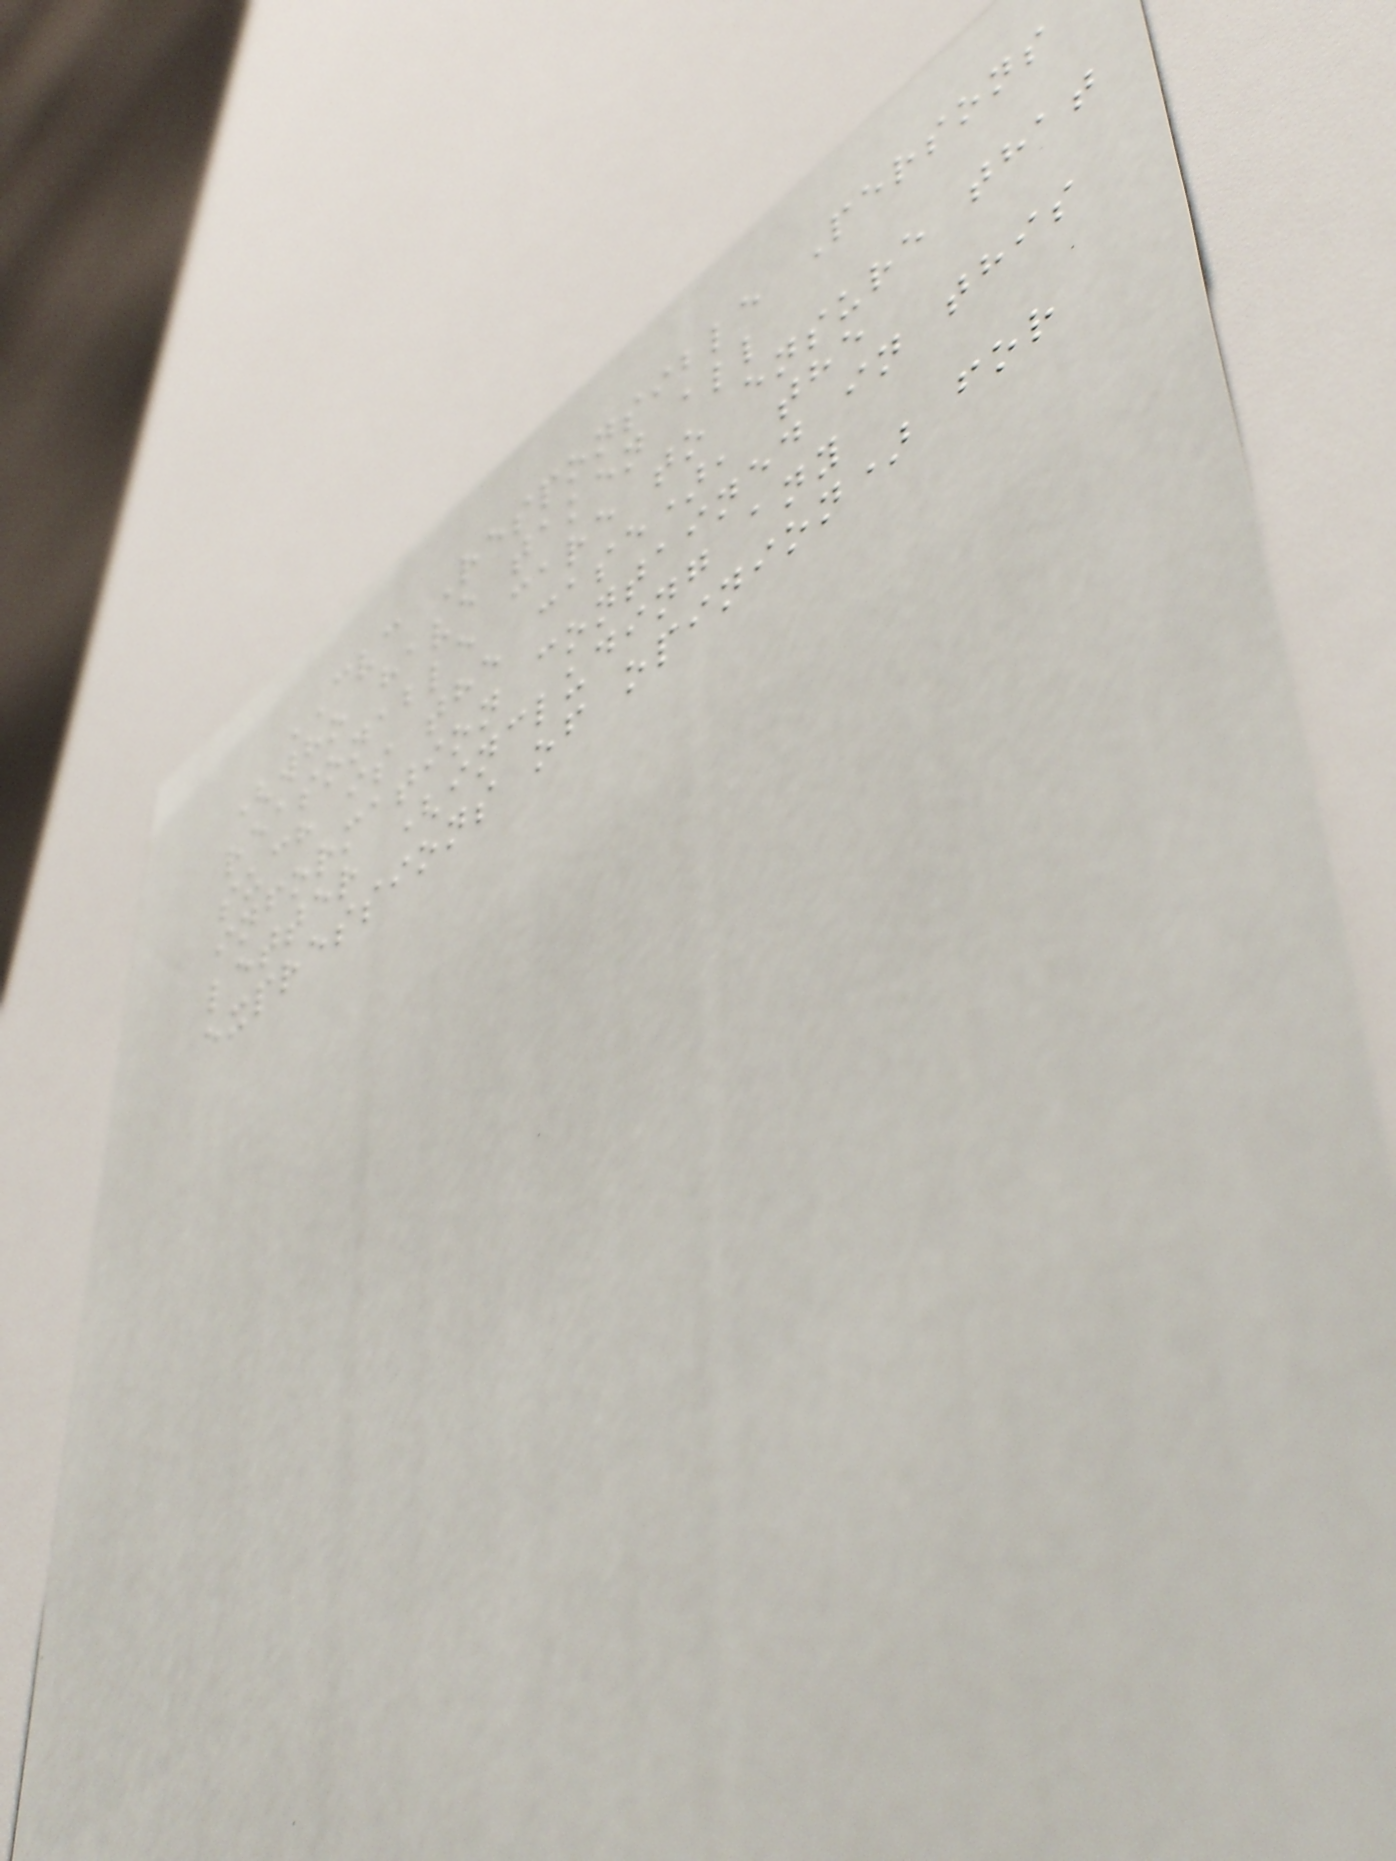CVC Responsible Persons
(who have taken all
reasonable care to ensure that
such is the case), the
information contained in this
letter (including any
expressions of opinion) for
